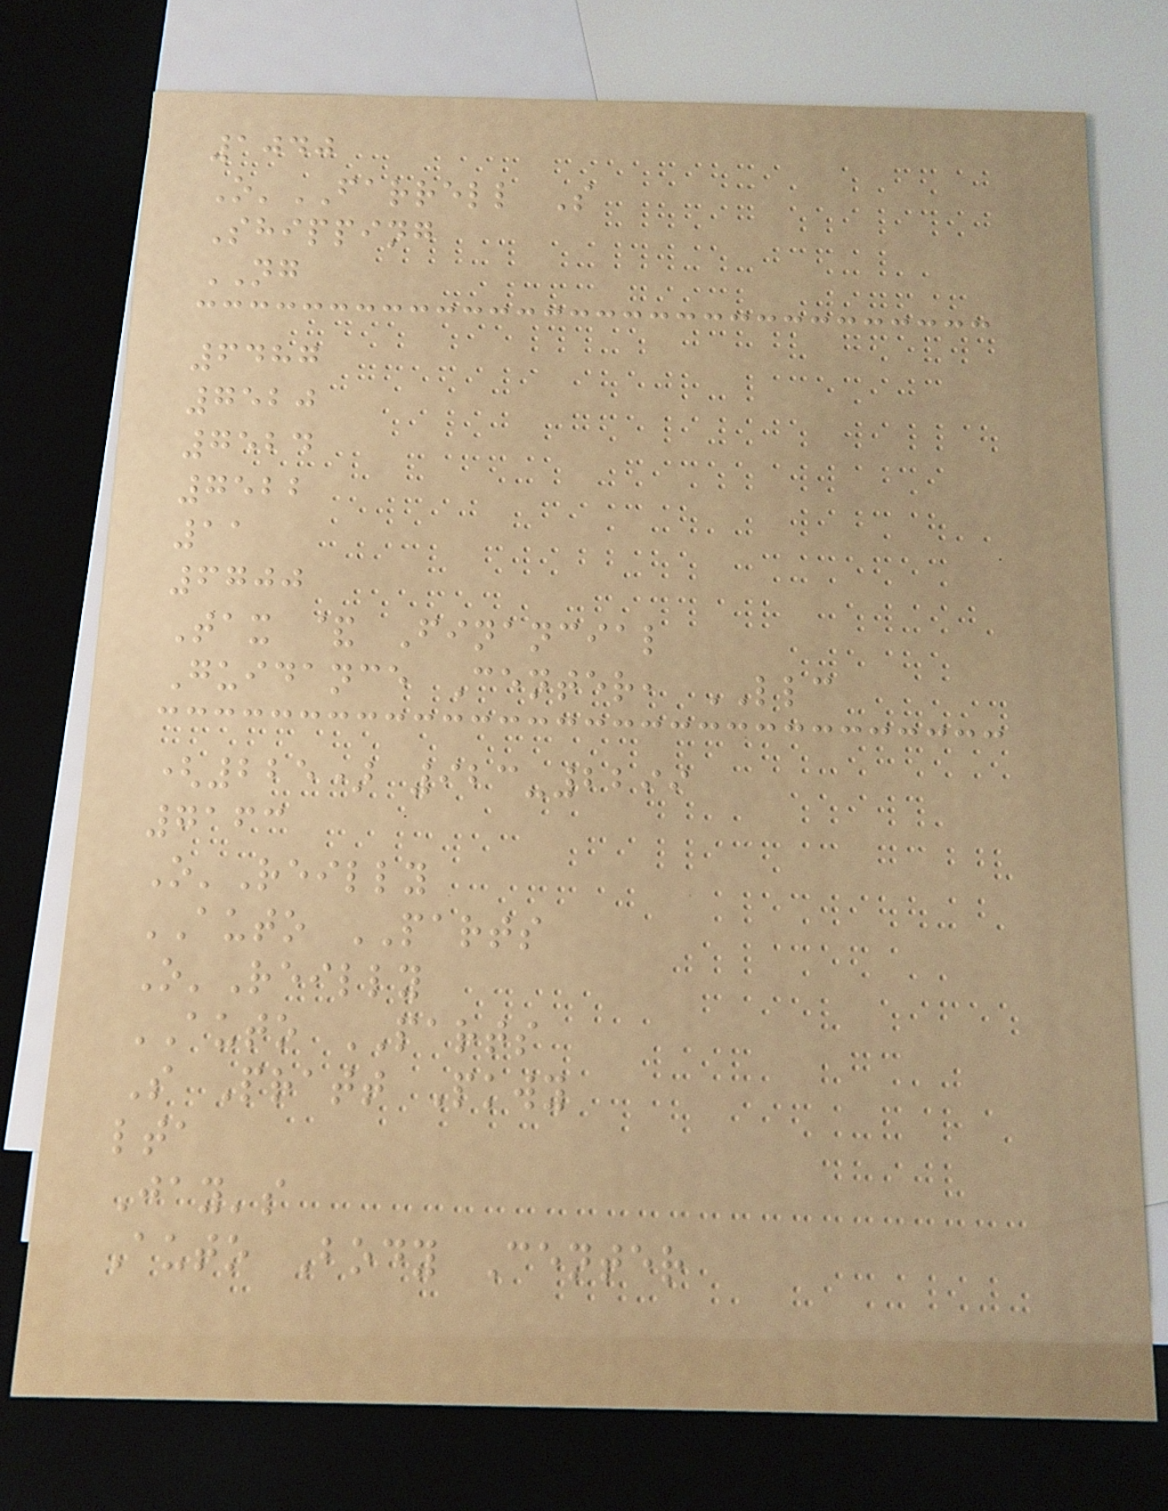1040
O'FARRELL S
Shipping
NG
6487
7520
7524
7522
11
6700
Tax & Financial
Guidance Center, LLC
(225) 923-2299
7163
O'Reilly
AUTO PARTS
O'Reilly
AUTO PARTS
S Pratt Pkwy
lta
Jay's
Auto Body Center
